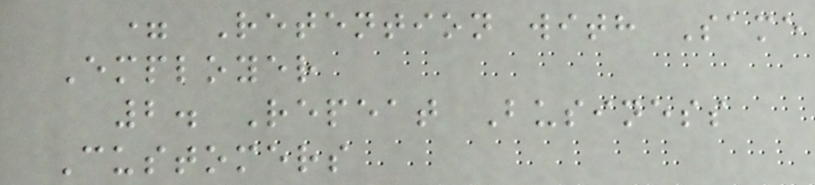= Retention with Same
Employer
2. Repeat Business
Customers
